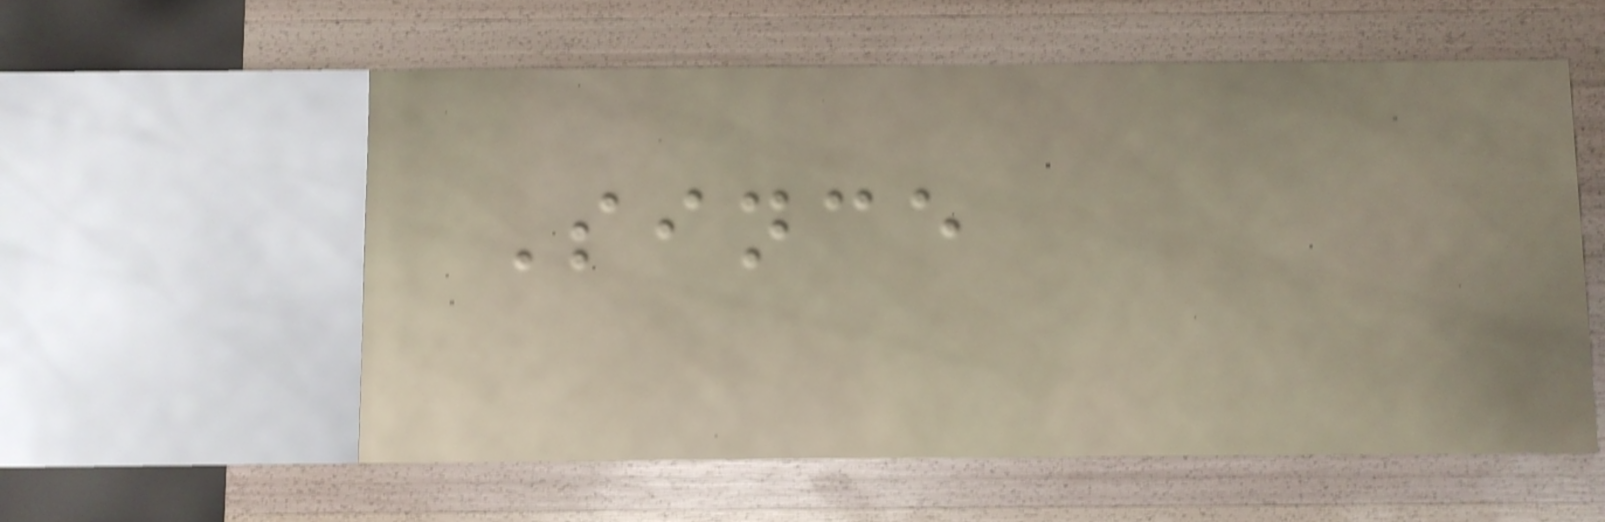Since
